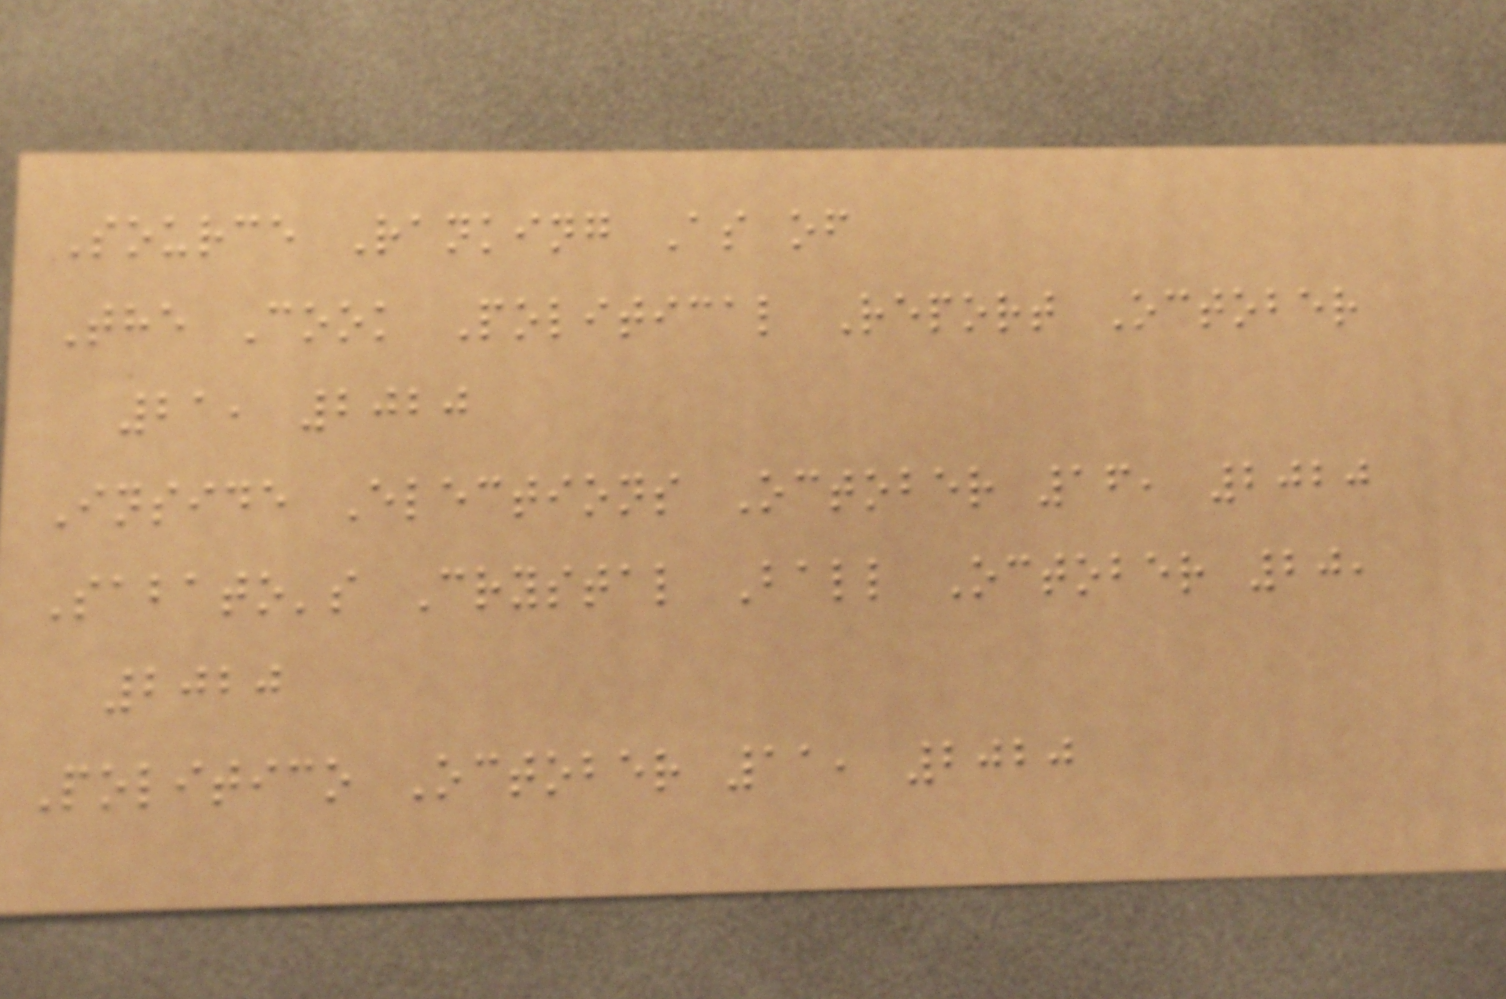Source Ranking As of
The Cook Political Report October
21, 2020
Inside Elections October 16, 2020
Sabato's Crystal Ball October 20,
2020
Politico October 11, 2020
